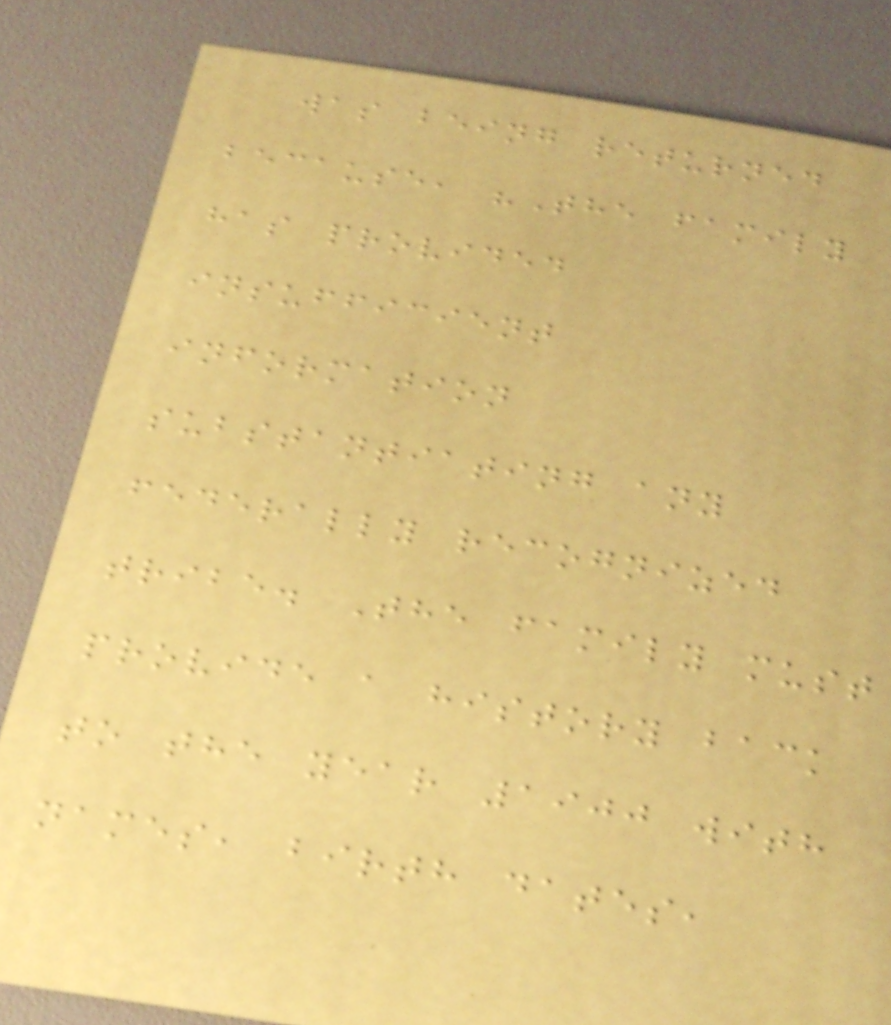was being returned
because, "The family
has provided
insufficient
information
substantiating any
federally recognized
tribe. The family must
provide a history back
to the year 1900 with
names, birth dates,
